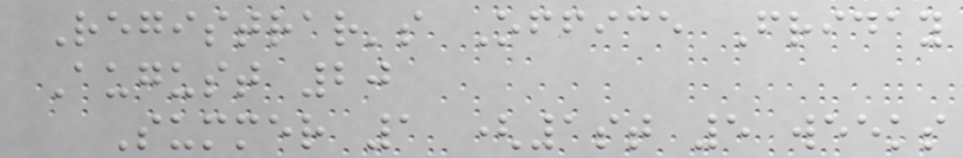Registrar's Office Friday
August 20
Summer 1 (1st 5 weeks
